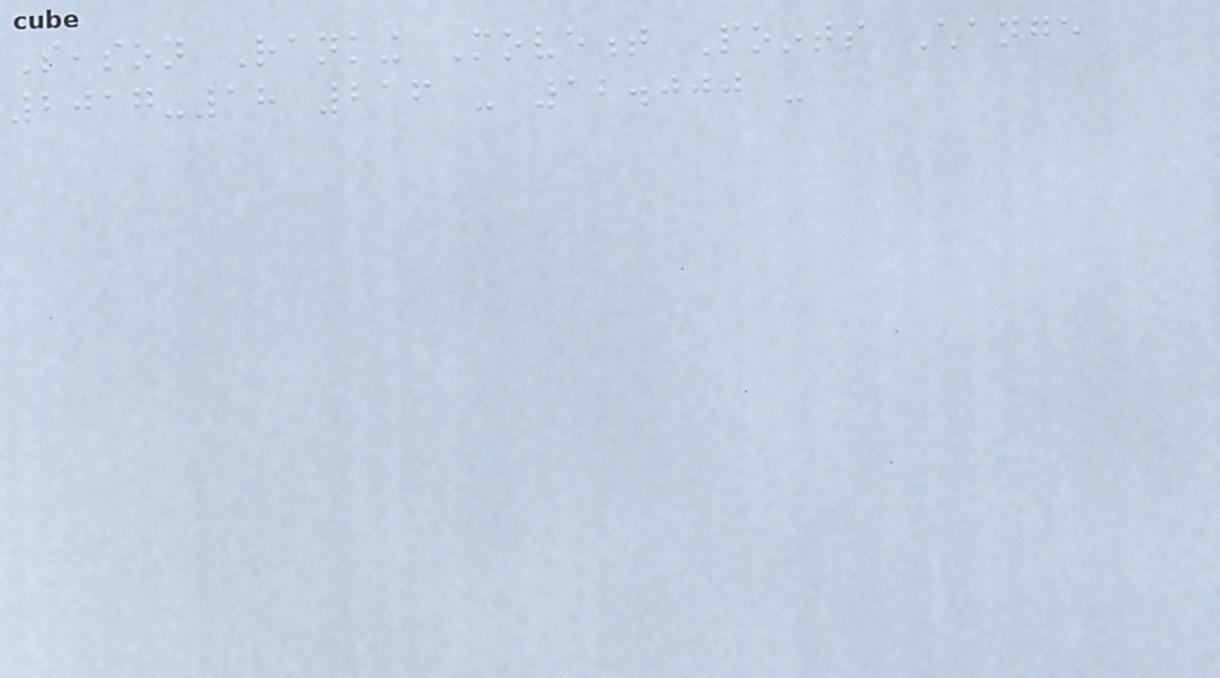Season Ranking Movement Points Change
2017-18 216 - 12.000 -
